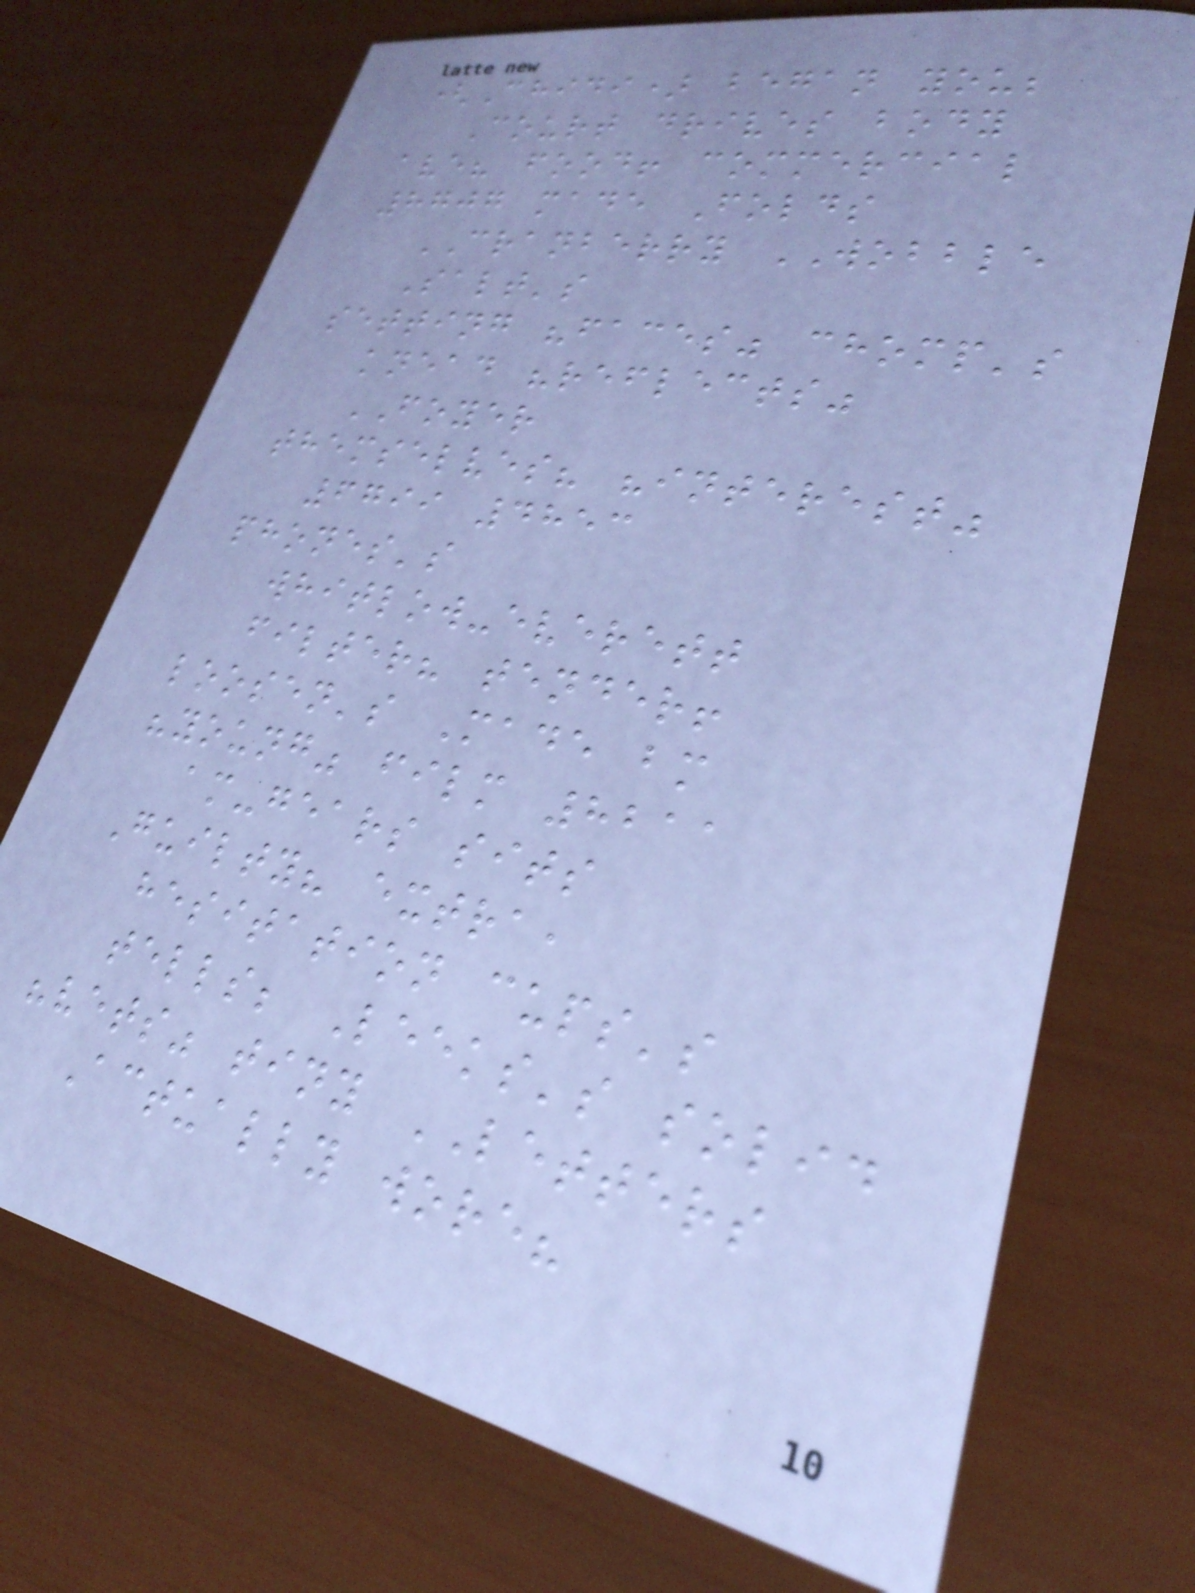(Chidi) began you;
Court drives body
ave? food! commercial
8707 made Folds
CRANBERRY WOBBLE
Salt's
setting "faces" chomp's
knead "reflects"
FOYER
themselves? "interest"
6799 4853
phones's
whitlow-everett
filter? tender!
loosen's Made bm
"young" film 8211
am-gears sits
Guilty? extra,
hesitation cups's
tells; Leeks's solid
"vets" tiny LETTERS
Actually wore?
